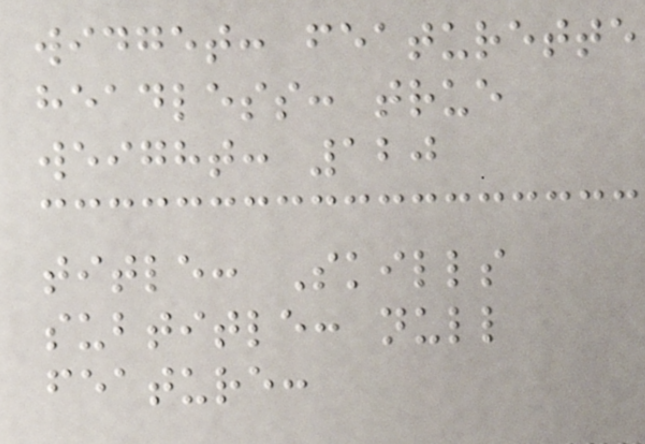widget: featurette
headless: true
weight: 120
title: Skills
subtitle: null
feature:
